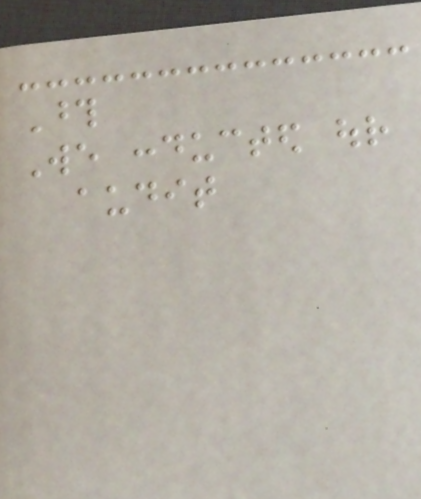Those
We conducted our
audit
